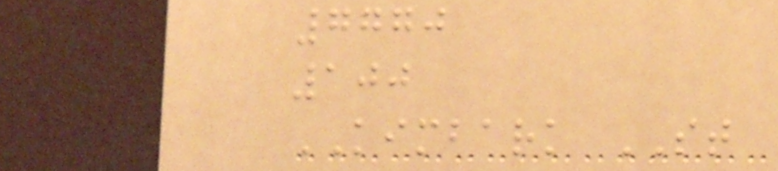7770
100
KIMBARK ST
